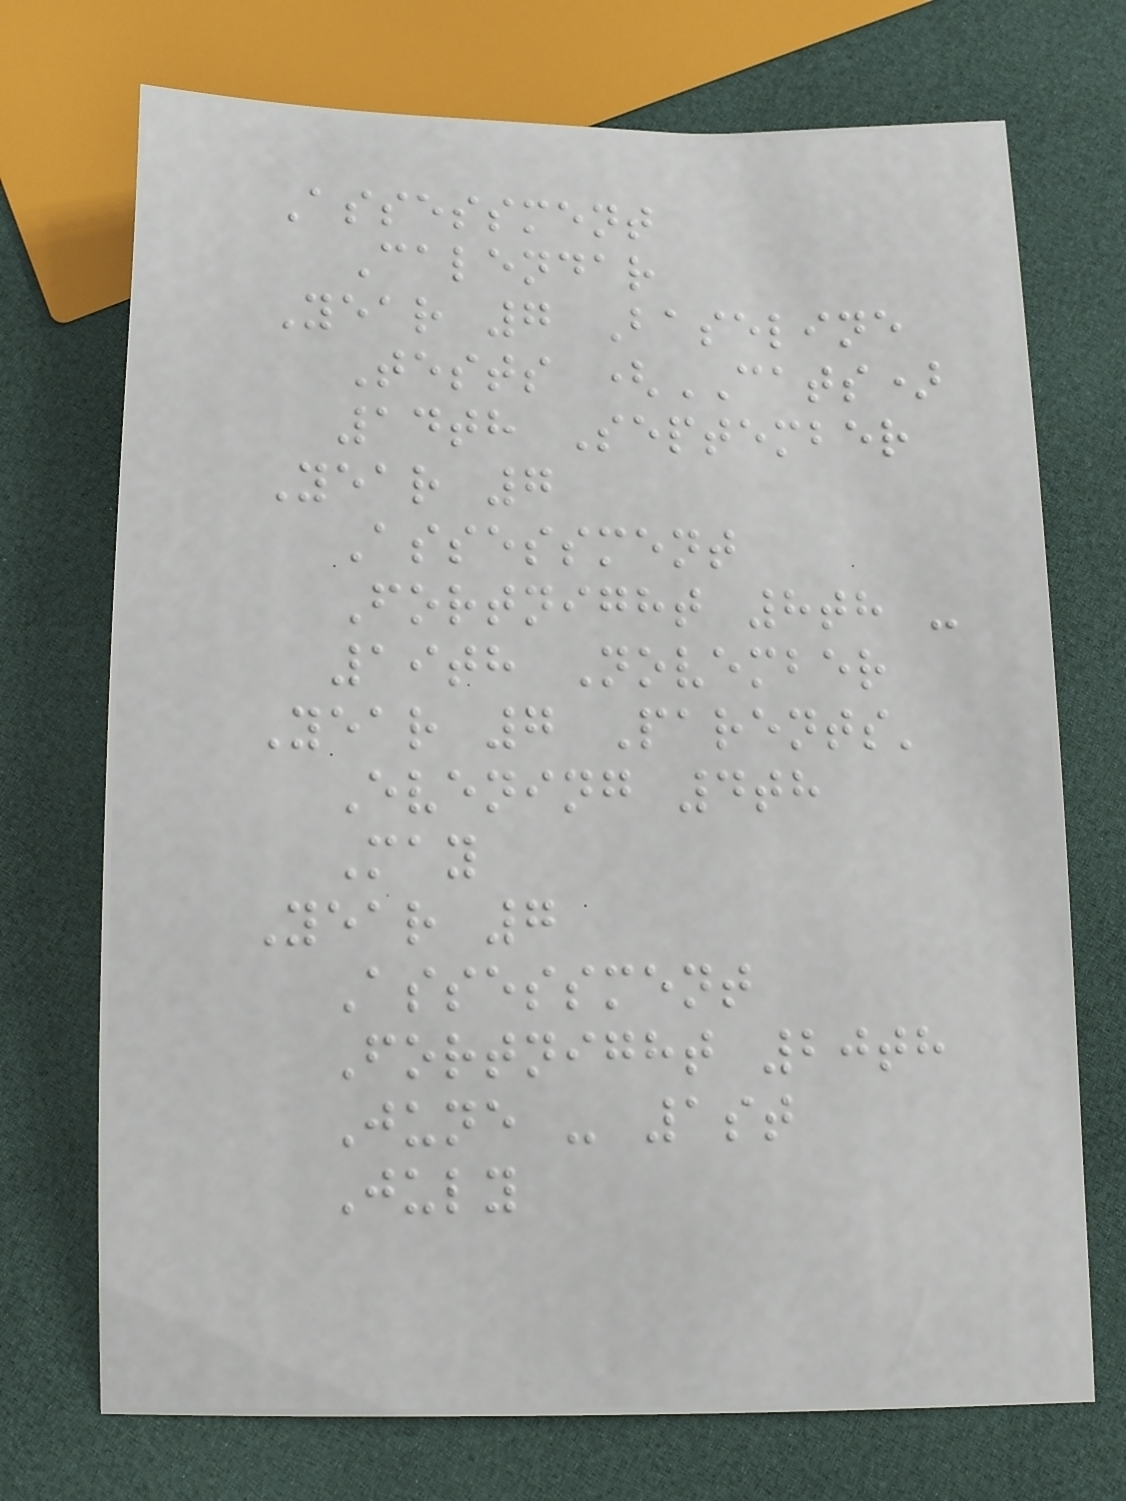Assessment
Calendar
Year 7 Baseline
Tests (CATS)
14th September
Year 7
Assessment
Fortnight 8th -
19th November
Year 7 Parents'
Evening 4th
May
Year 7
Assessment
Fortnight 20th
June - 1st
July
